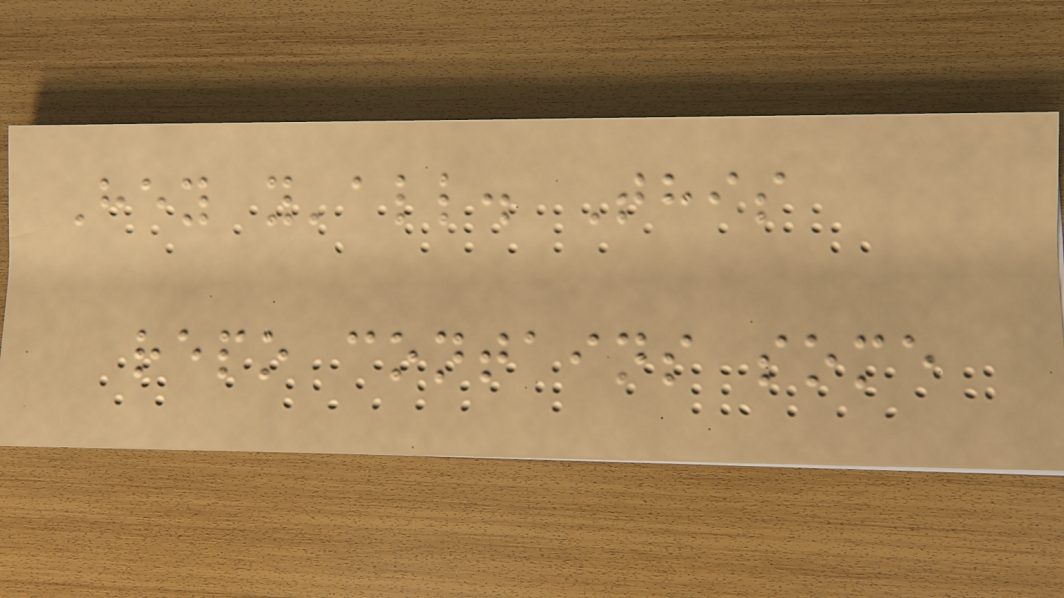Hey y'all. This
repo contains some
